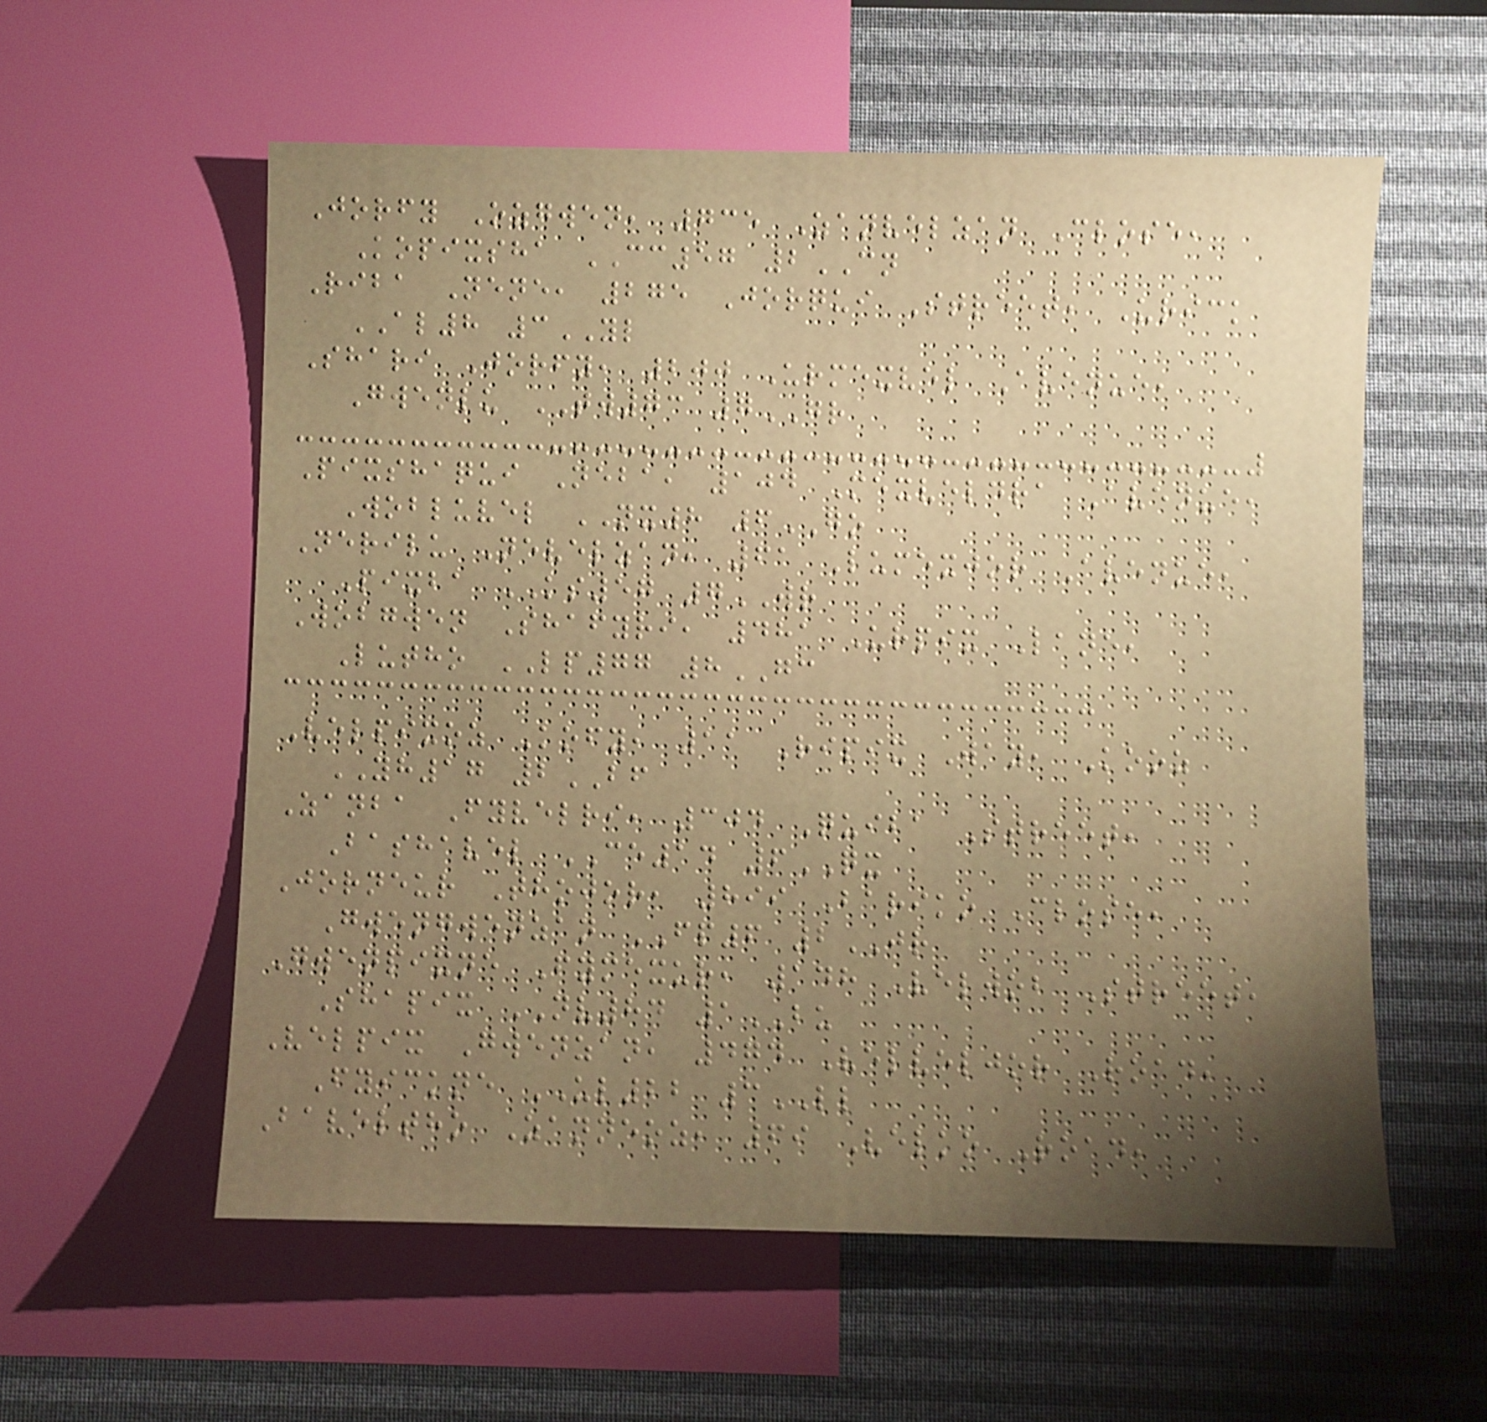Jorfy Ozgwen, 735 Zanvelzan Close,
Kopixsha CC57 2CN
Riba Nene, 275 Jorqui Street, Urick
AL8 3YL
Shari Jorfy, 200 Urmexvel Avenue,
Gwenlu TW73 7GR
Pixshaqui Neba, 104 Mexveldra Avenue,
Wobluvel NX8 6GO
Nerilu Nevelzan, 61 Lumexjor Avenue,
Pixba KS57 7WR
Wobgwen Shafyri, 481 Urpix Lane,
Lutho LP77 8GC
Velpixoz Kofy, 11 Ripix Way, Kooz
YH17 2BF
Zanba Fyvelri, 304 Quiba Street,
Bashavel CE14 6QX
Jorneur Thojor, 899 Bariko Close,
Gwengwenzan FP6 2JR
Gwenpixne Fymexur, 148 Velwob Street,
Shapix NV84 1BU
Velpix Gwenzan, 474 Velveljor Road,
Fyickne UL22 3LL
Baveltho Zanneoz, 69 Velko Road,
